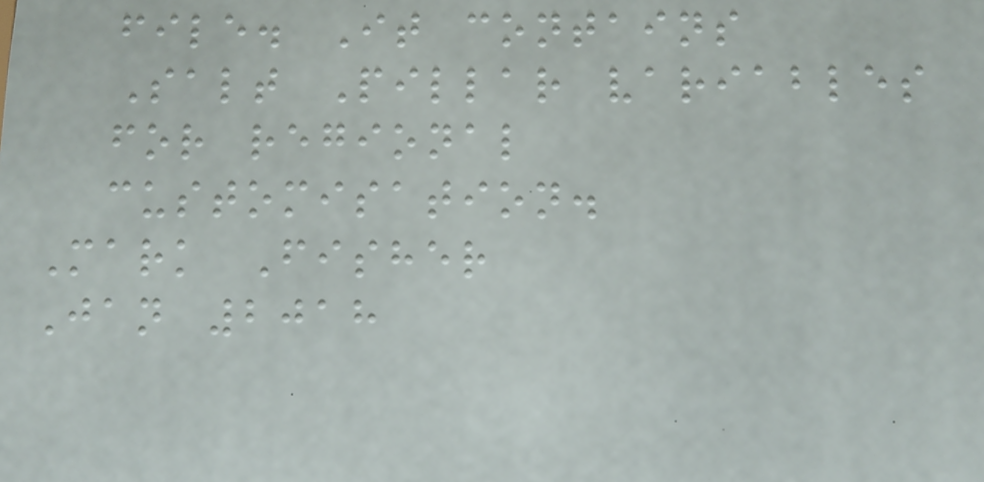file. It contains
Salt Pillar variables
for regional
customisation.
Mark Fisher
Jan 2018
